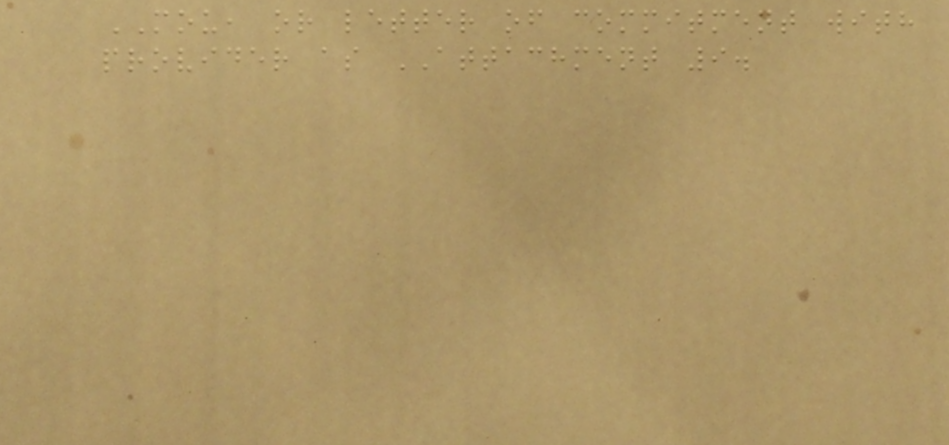MOU, or letter of commitment with
provider as ATTACHMENT 9.
